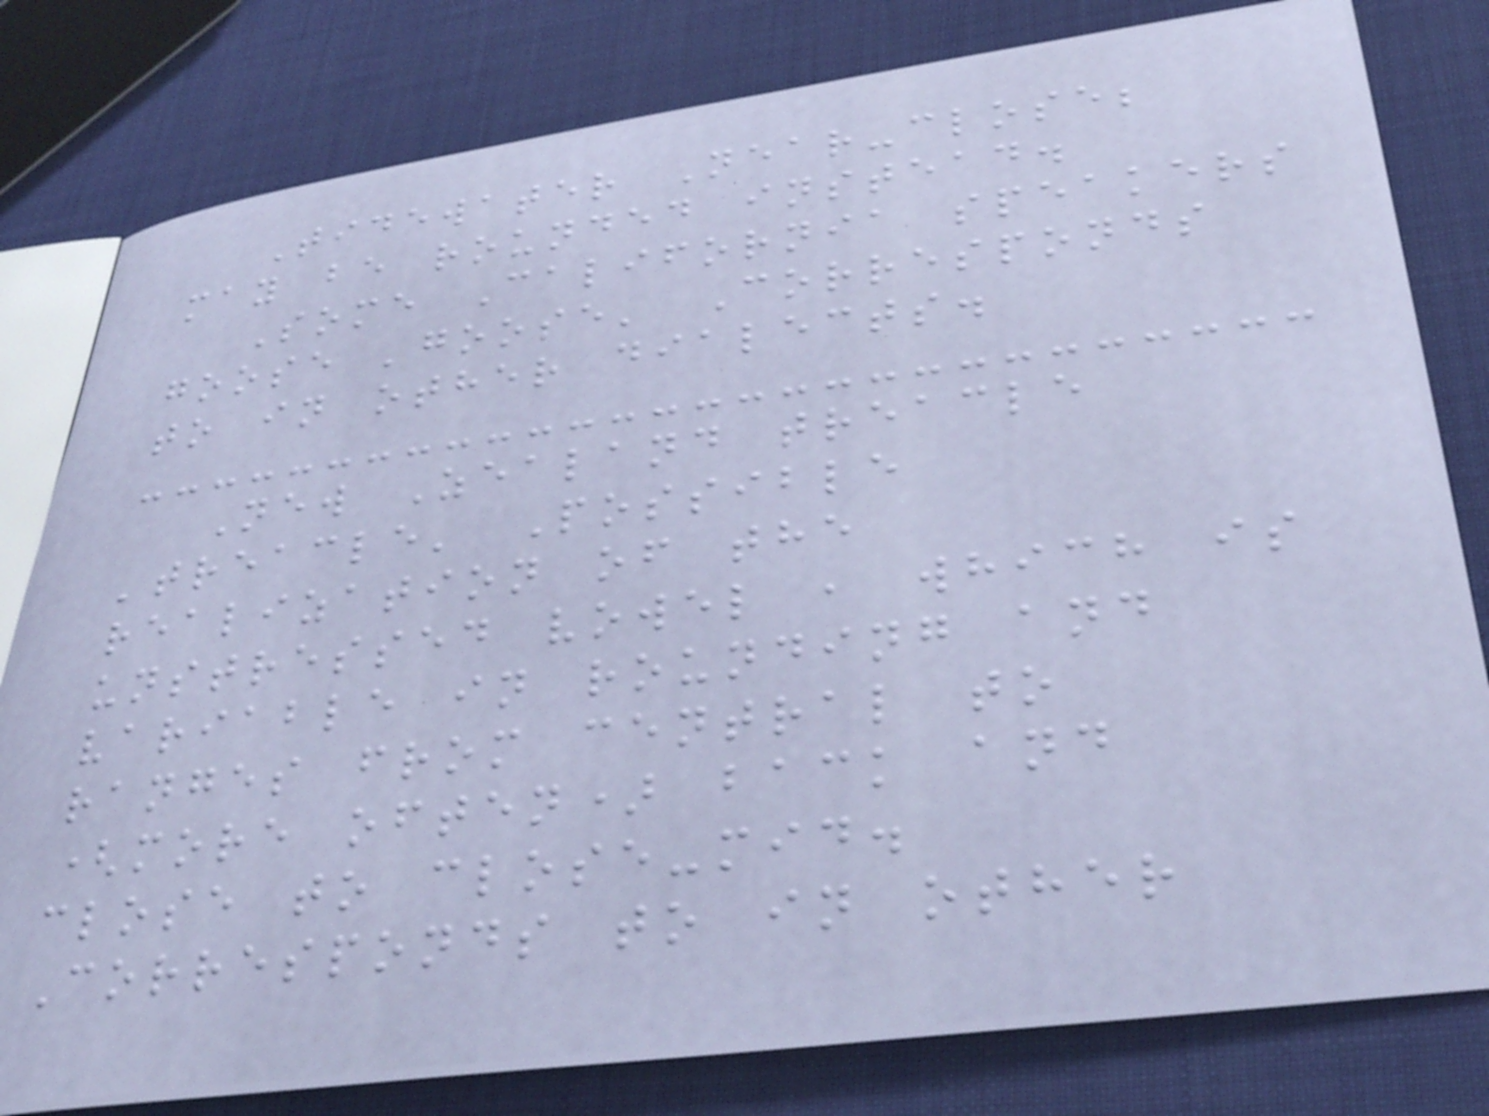Tidewater Near-close;
may be rounded instead.
Some California speakers
goose 'goose' Corresponds
to in other dialects.
New Zealand treacle
'treacle' Possible
realization of the
unstressed vowel , which is
variable in rounding and
ranges from central to
(more often) back and
close to close-mid.
Corresponds to in other
